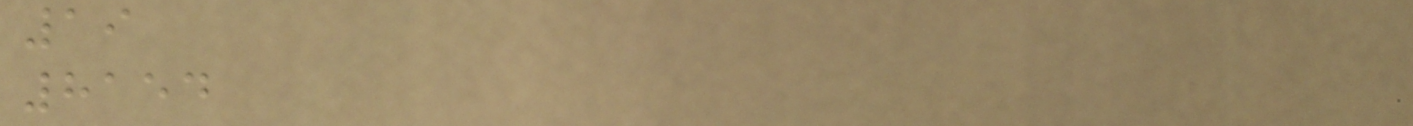19
8154
